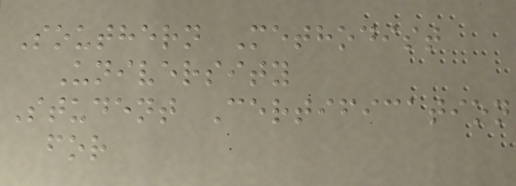Southern Methodist
University
Student Certification
for
